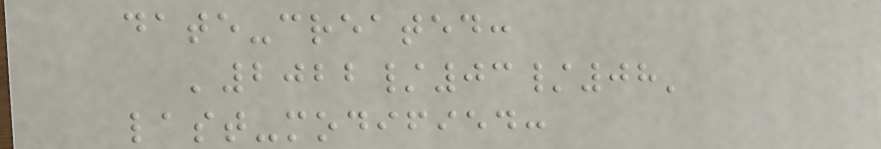date-created:
'2022/03/08'
last-modified:
